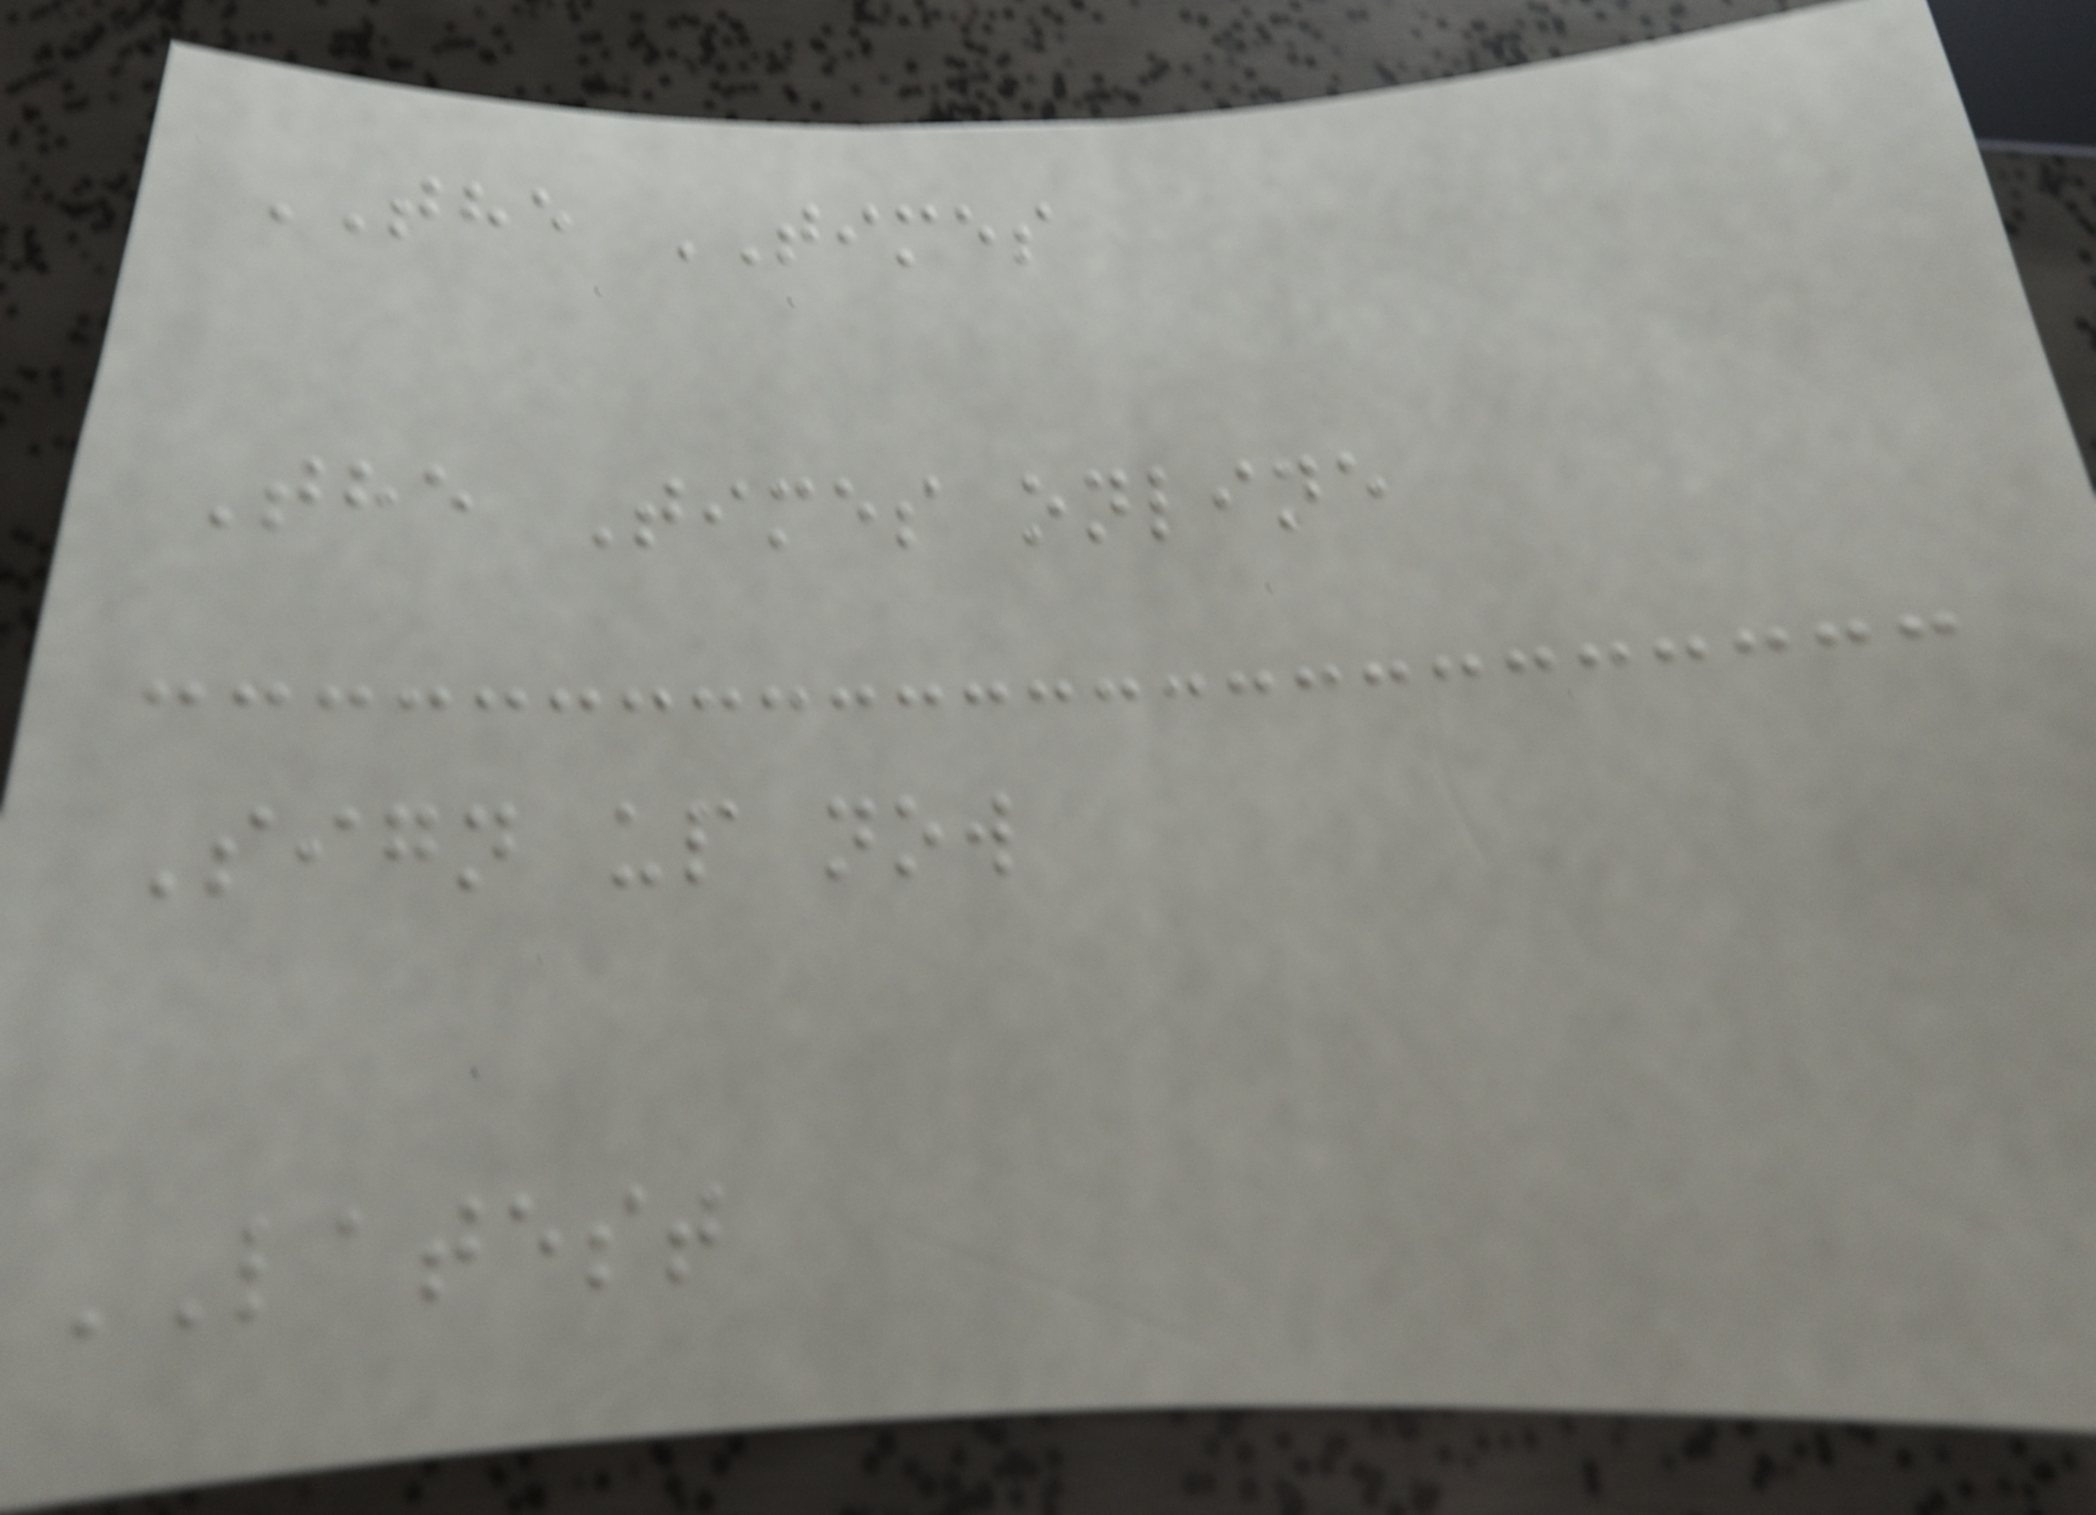THE TIMES
The Times online
Sign up now
LATEST
